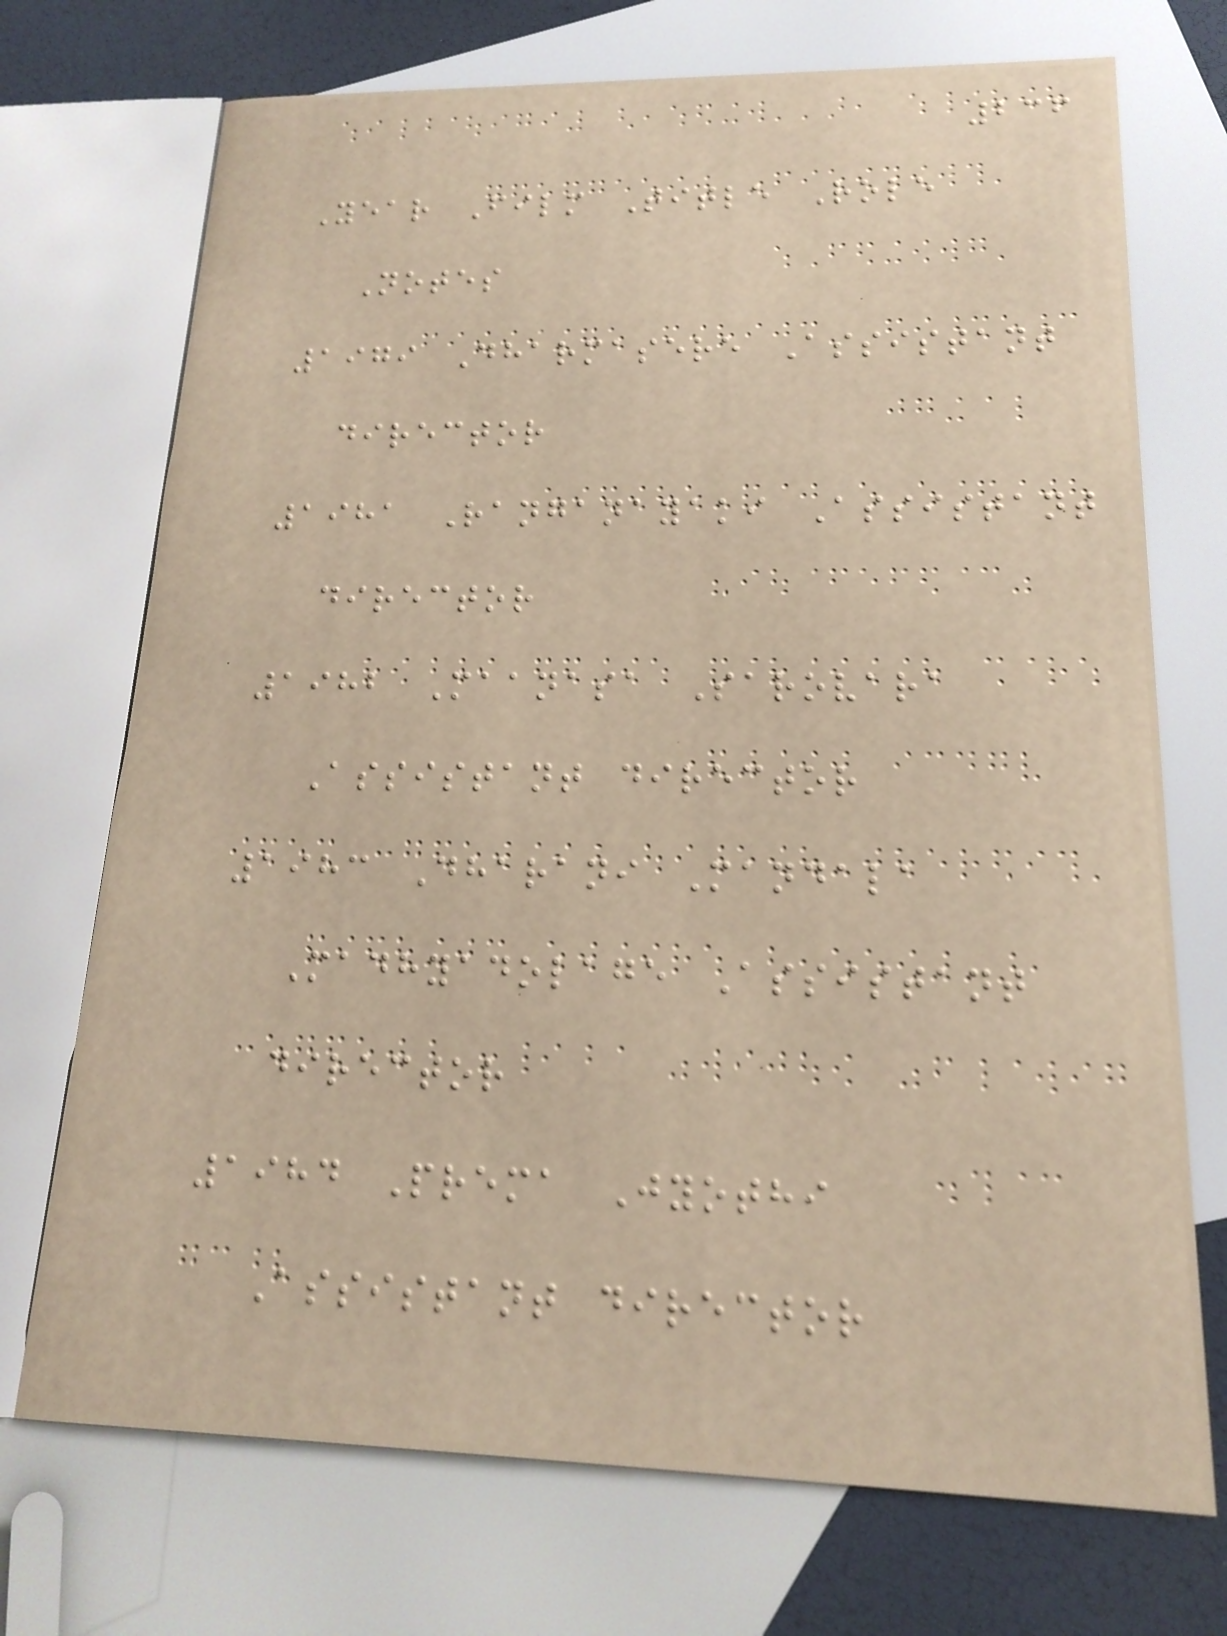236
Year Film Title Role
Notes
1979 Dharmasere Assistant
director
1981 Ranganayaki Assistant
director
1982 Maanasa Sarovara
Assistant director
1983 Dharani Mandala
Madhyadolage Assistant
director
1984 Prema Jyothi
Assistant director
